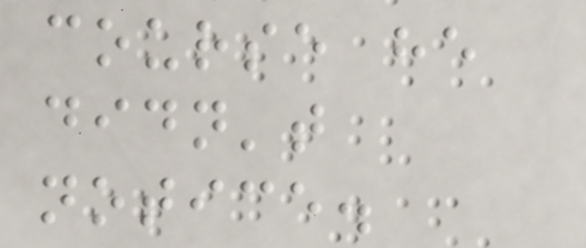course he
didn't
notice.
